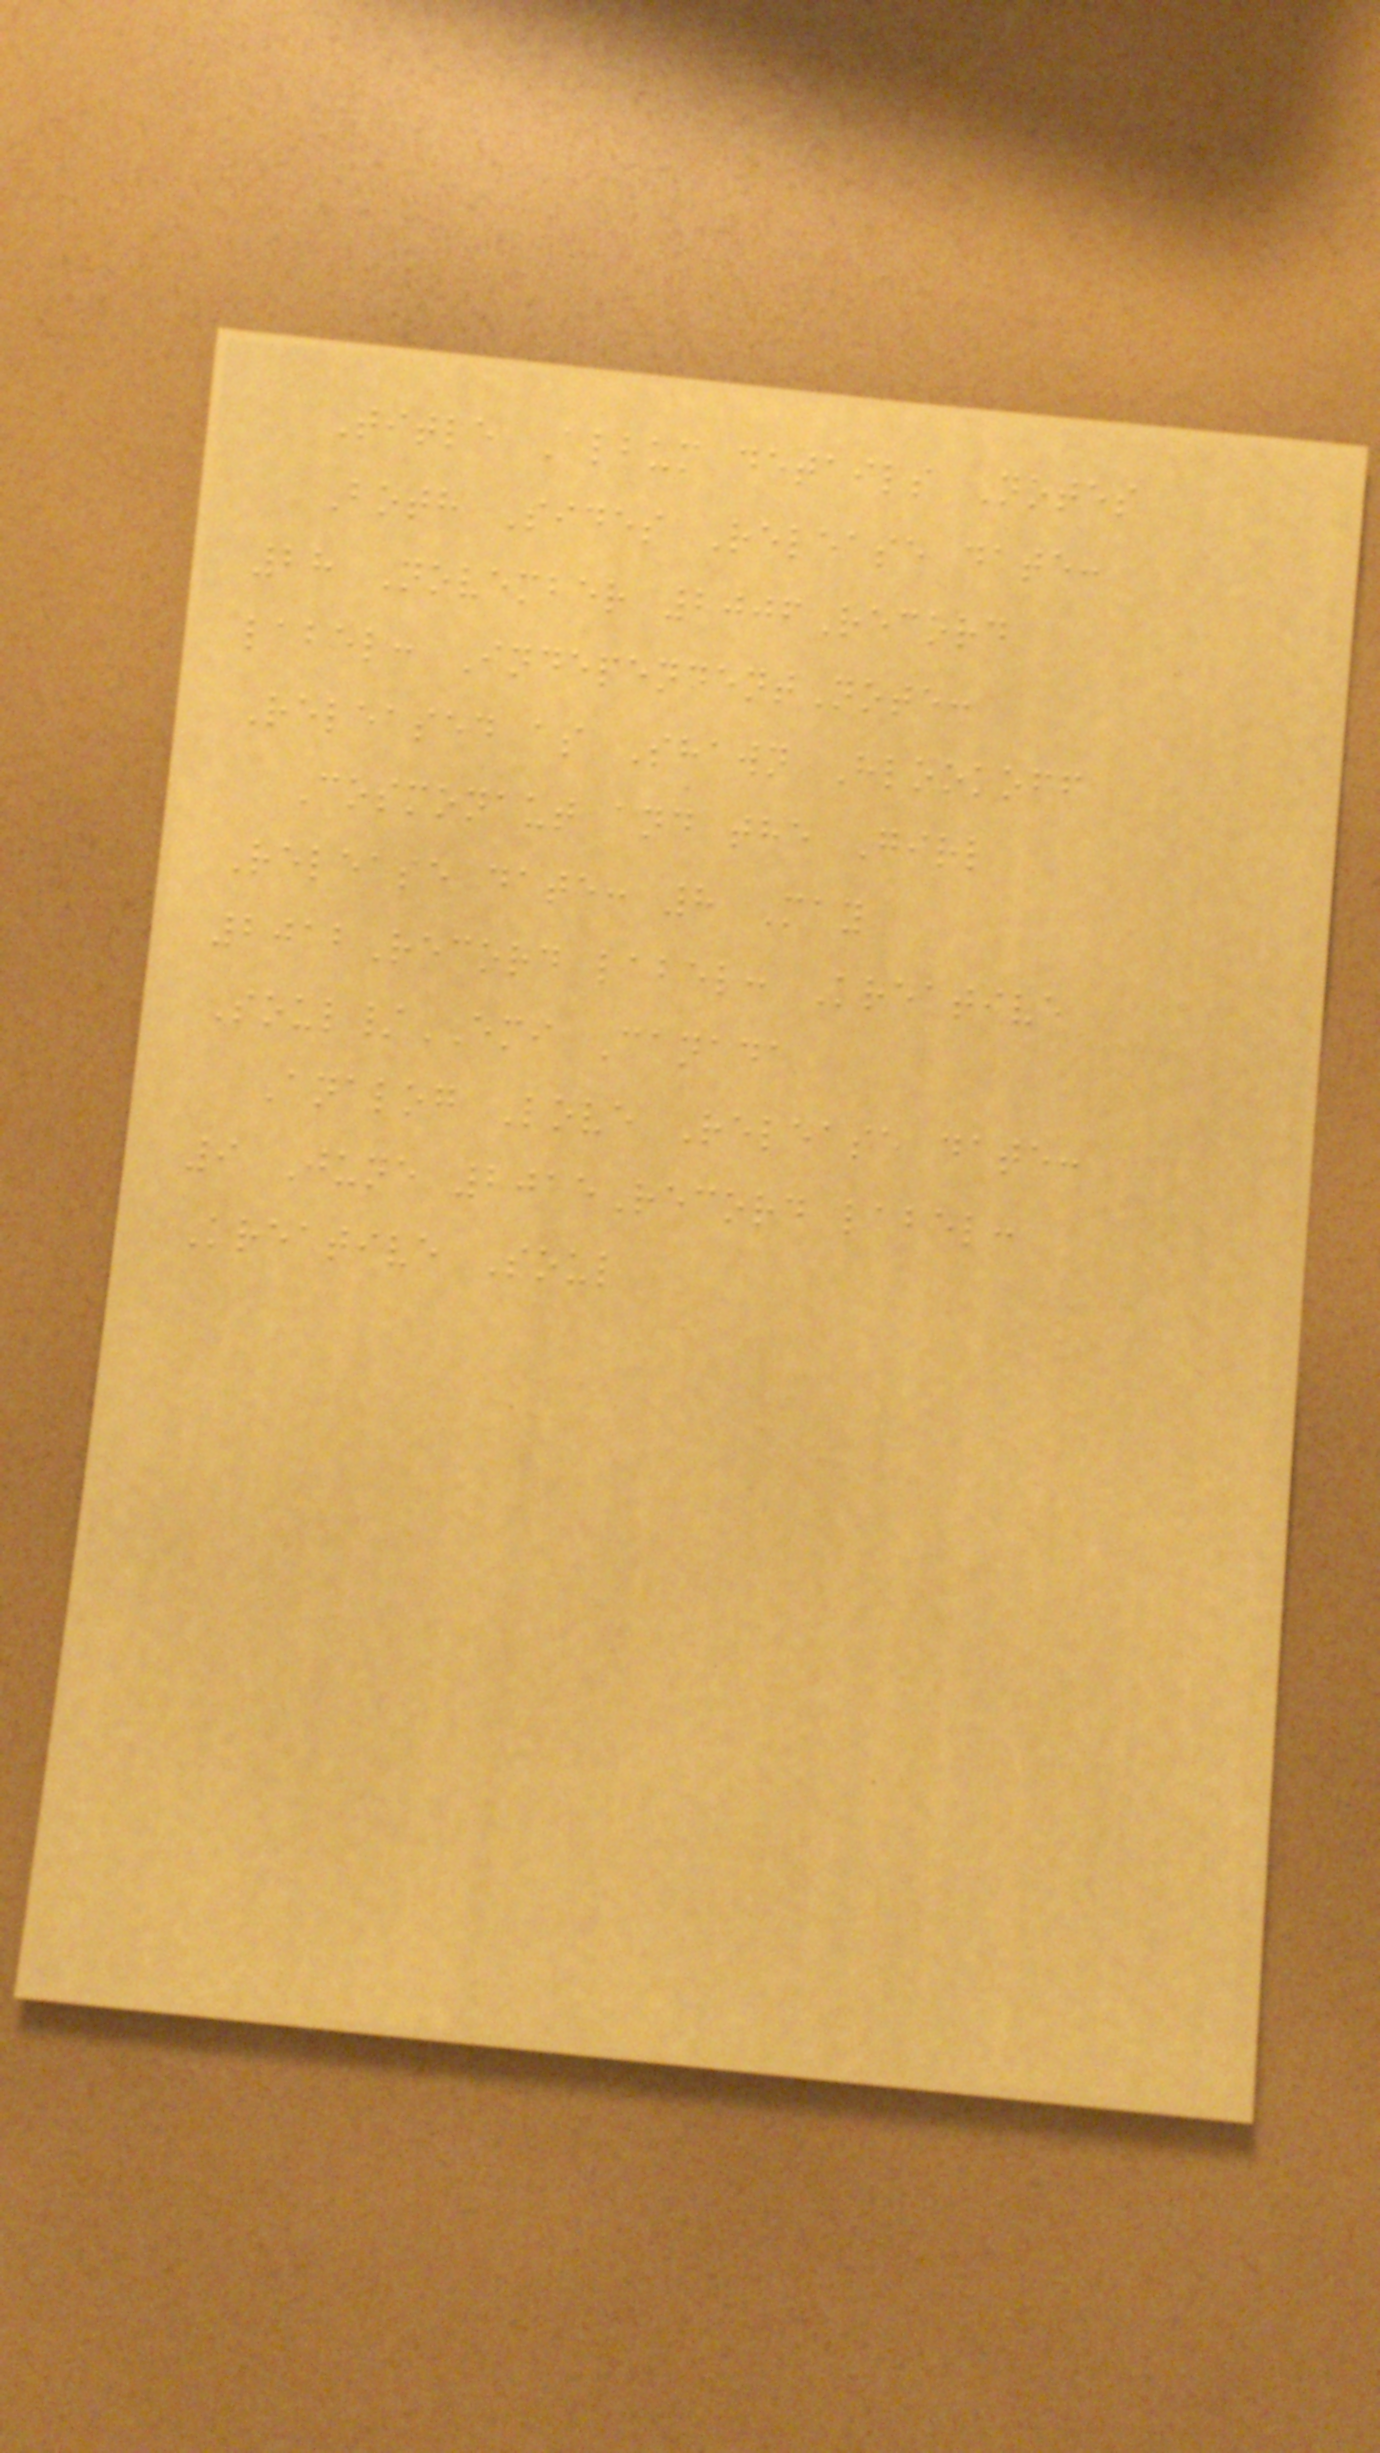Title Album details Notes
Both Sides Release date:
28 November 2006Record
label: IndependentNote:
Released as Shawn Hlookoff
Cosmonaut and the Girl
Release date: 8 May
2012Record label: Kreative
Soul/EMI Canada
Analog Love Release date:
9 June 2015Record label:
Kreative Soul
